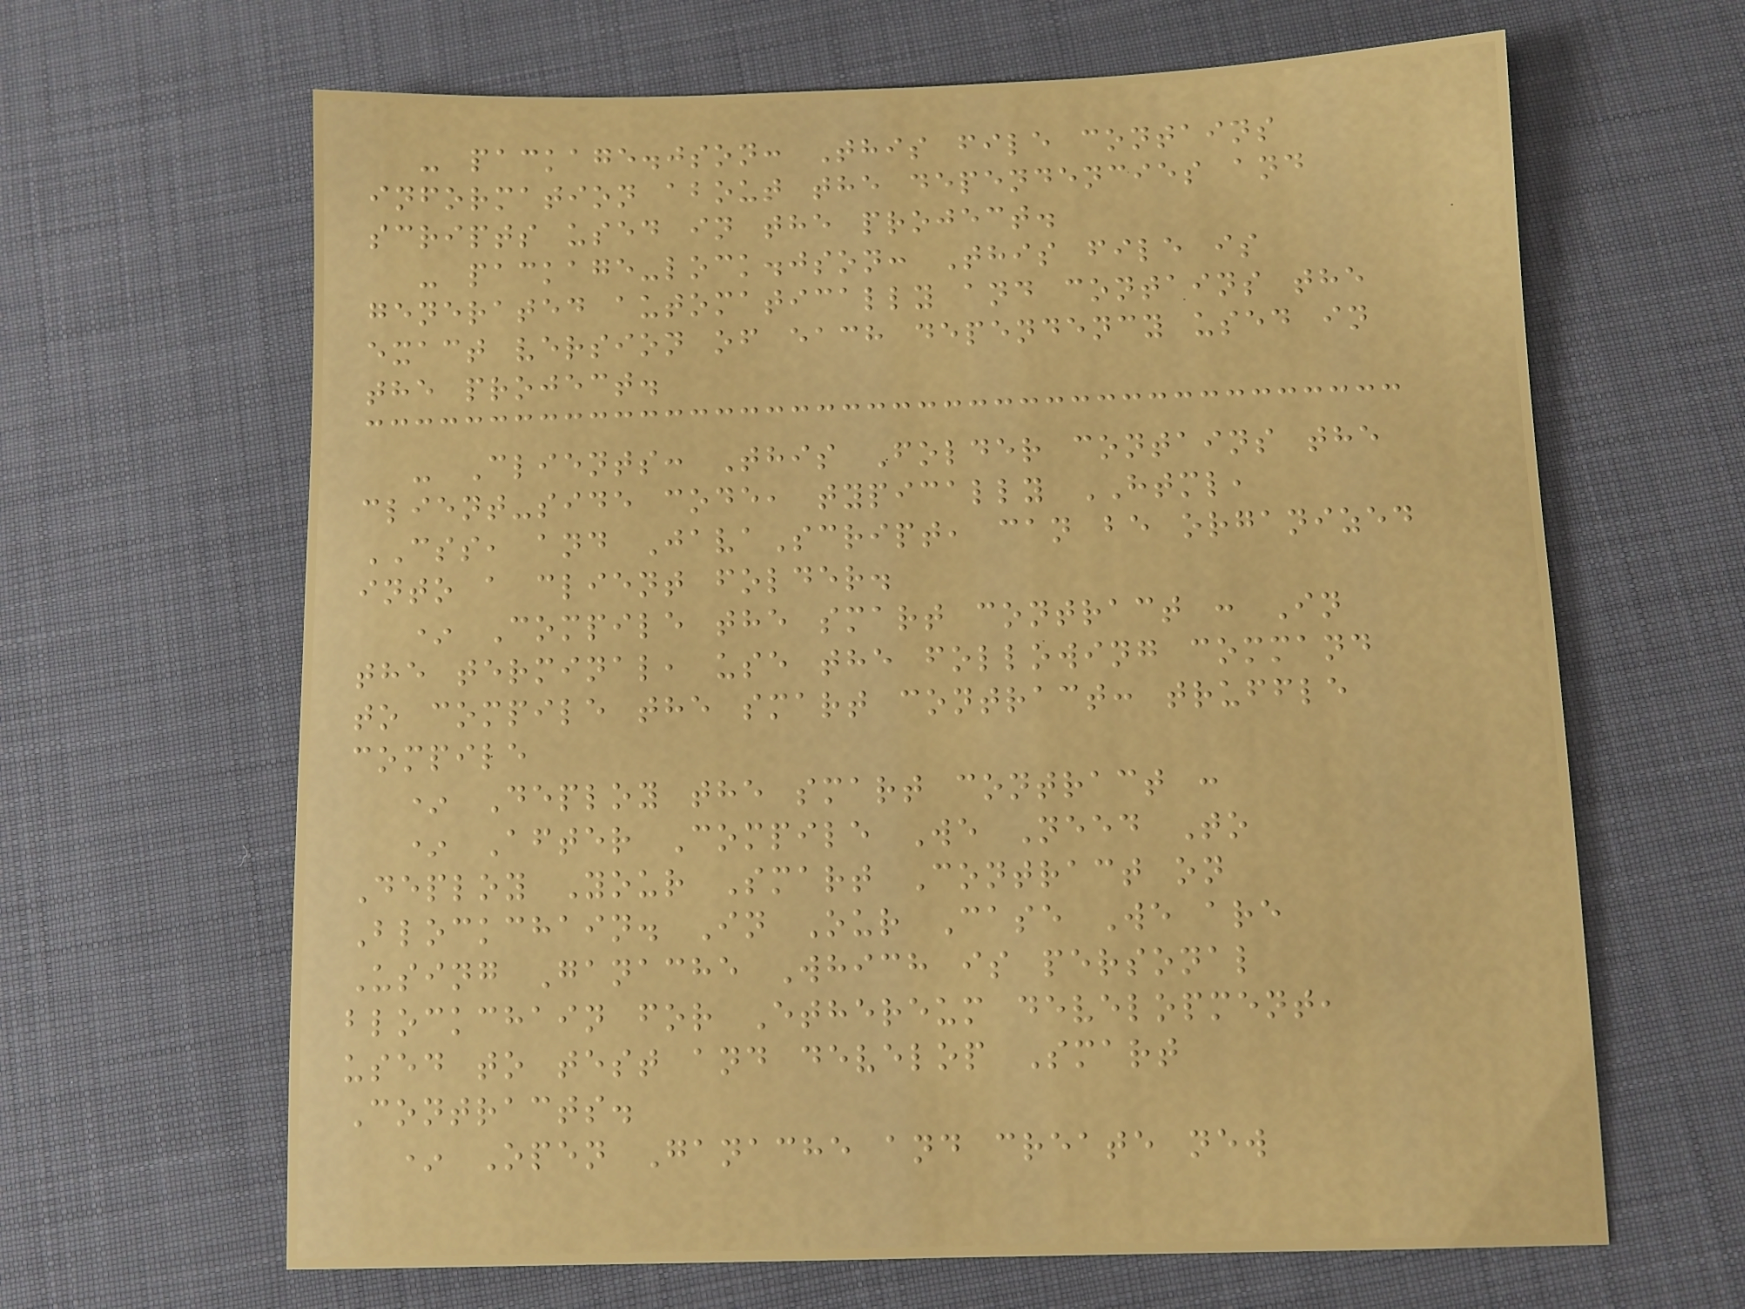- package.json: This file contains
information about the dependencies and
scripts used in the project.
- package-lock.json: This file is
generated automatically and contains the
exact version of each dependency used in
the project.
- Clients: This Folder contains the
client-side code, typically HTML,
CSS, and JavaScript, can be organized
into a client folder.
* Compile the smart contract : In
the terminal, use the following command
to compile the smart contract: truffle
compile
* Deploy the smart contract :
* After Compile We Need To
Deploy Your Smart Contract on
Blockchain. In Our Case We are
Using Ganache Which is personal
blockchain for Ethereum development,
used to test and develop Smart
Contracts.
* Open Ganache and create new
